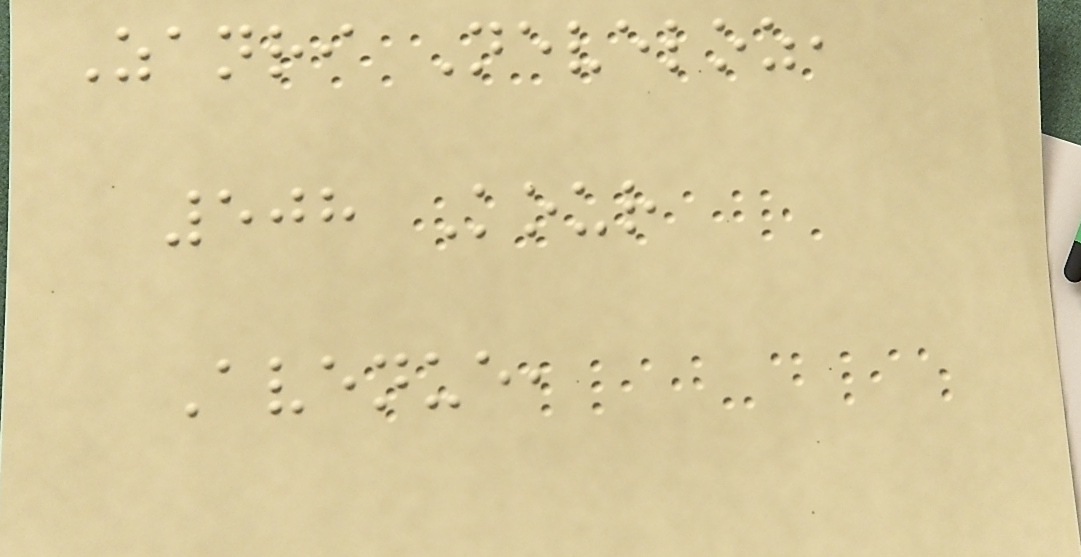Zanri Neveloz,
508 Kour
Avenue,
